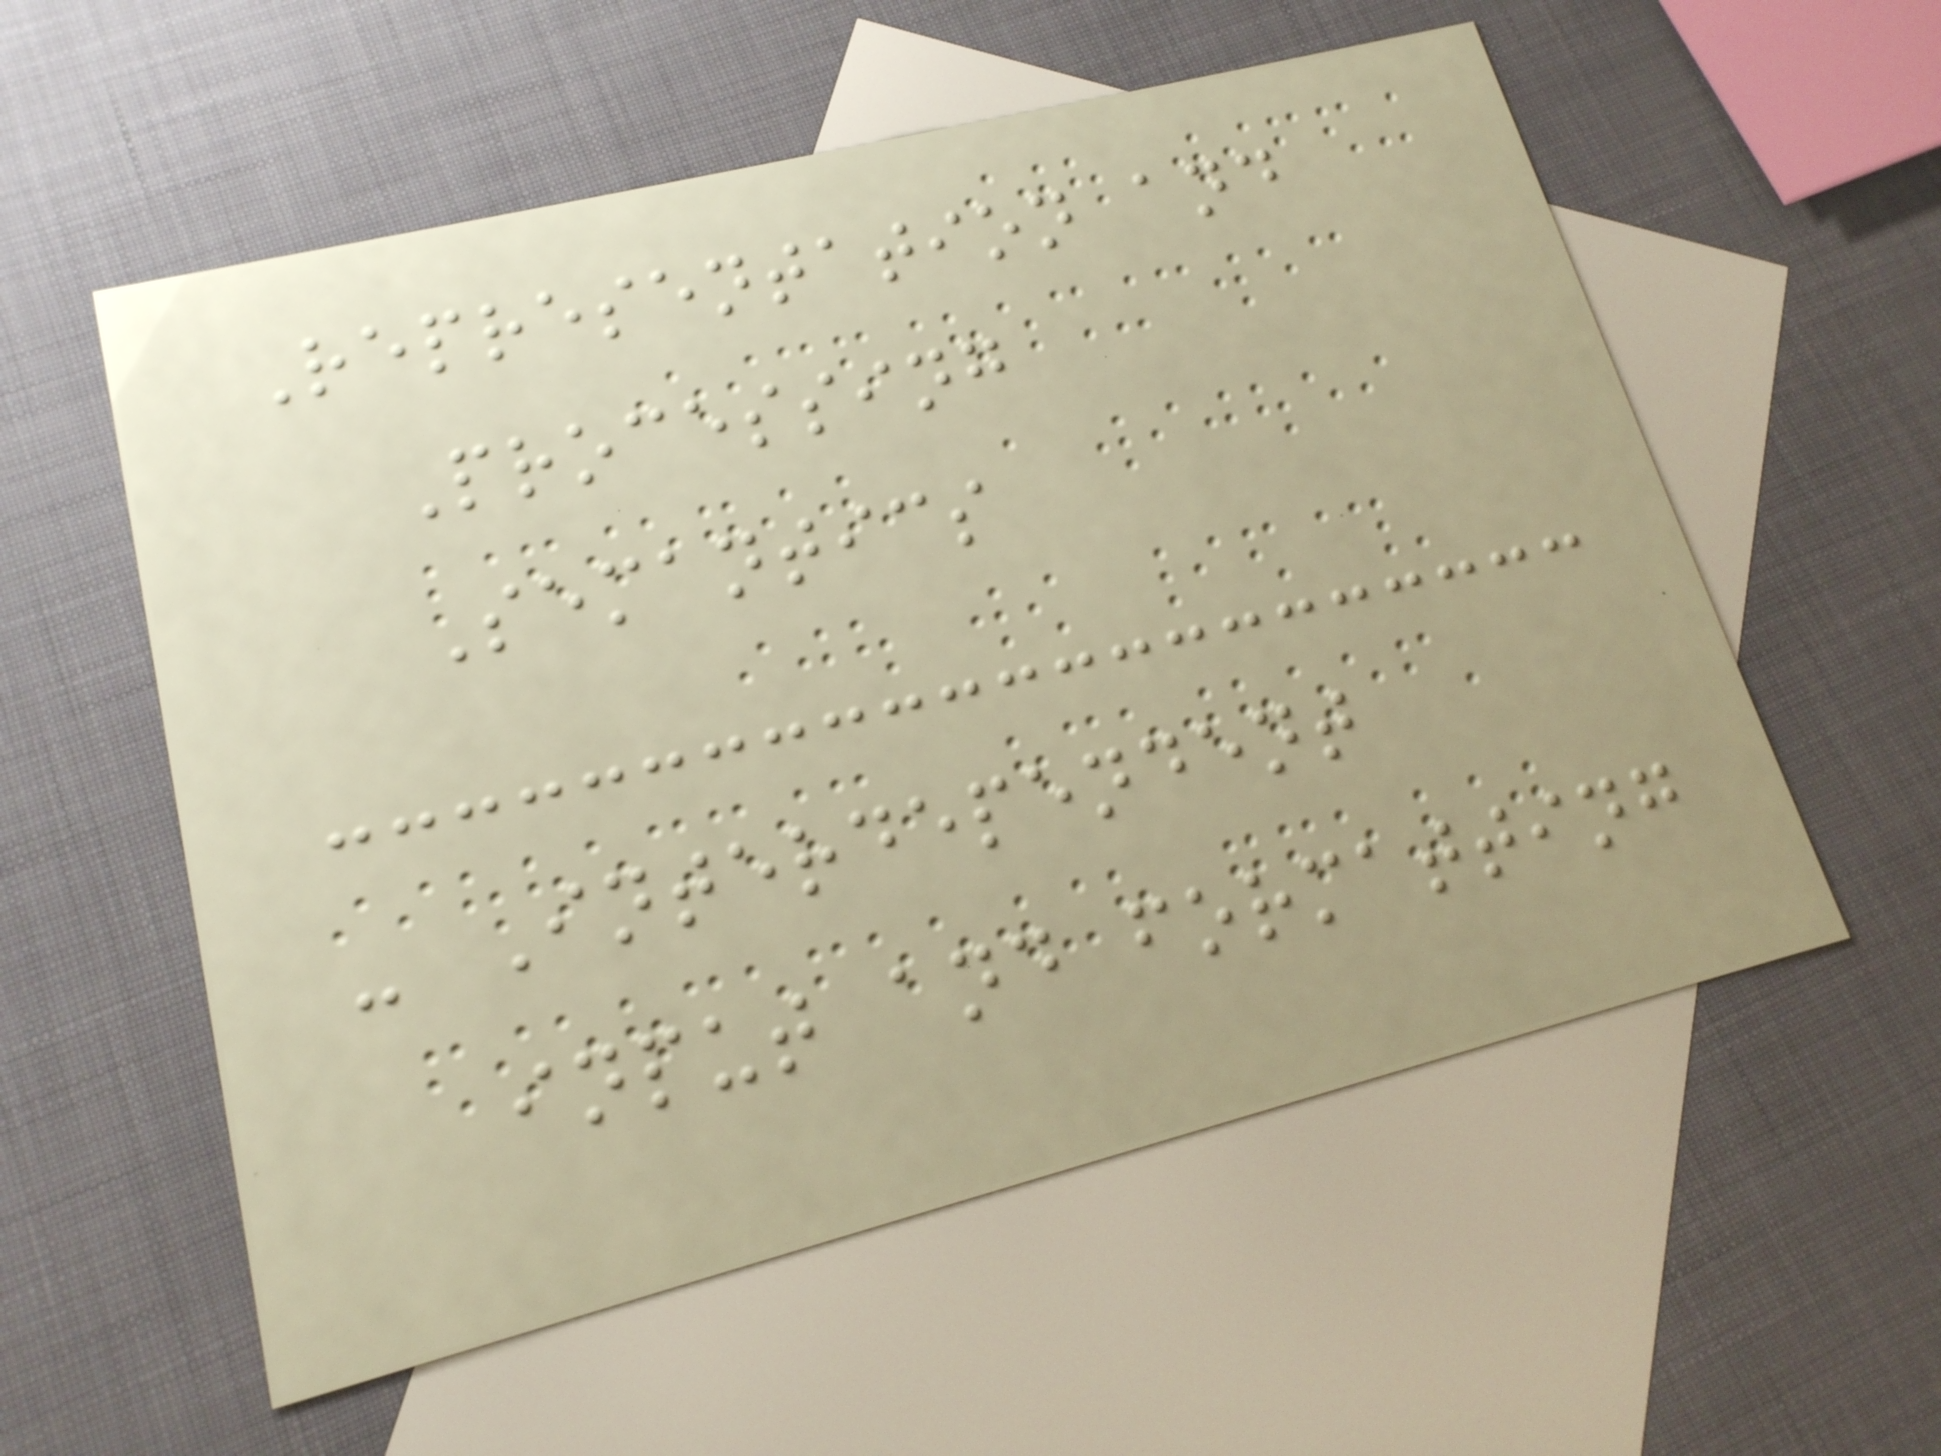Representation and
Processing
Semantics
- Interdependent
input and formatting
